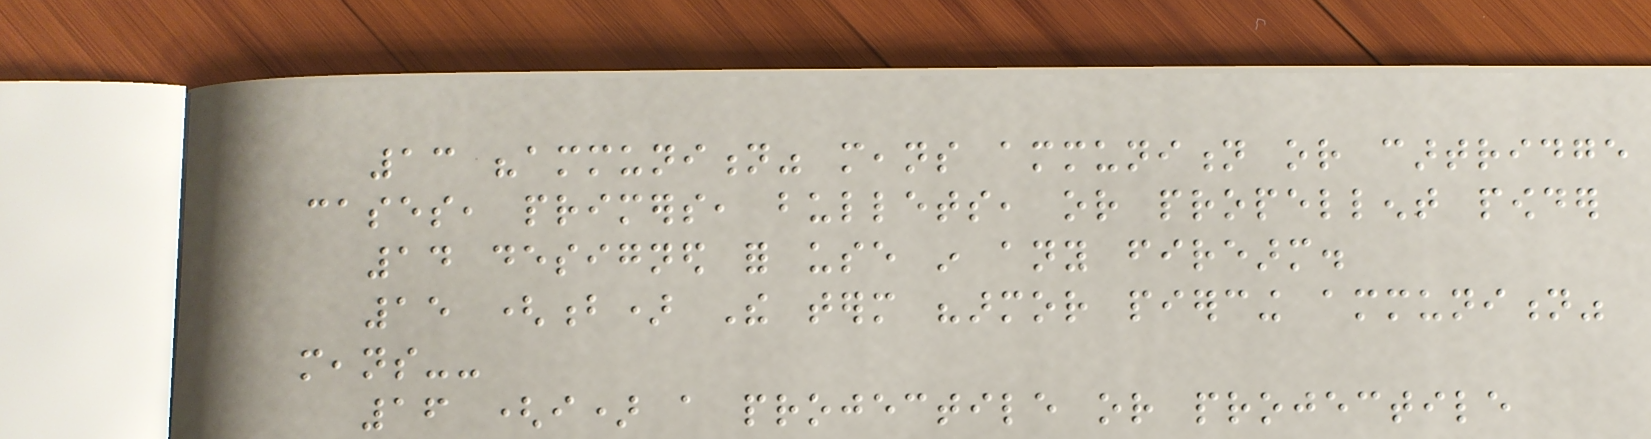13 "ammunition" means ammunition or cartridge
cases, primers, bullets, or propellent powder
14 designed for use in any firearm.
15 (b) The term "armor piercing ammunition"
means--
16 (i) a projectile or projectile
